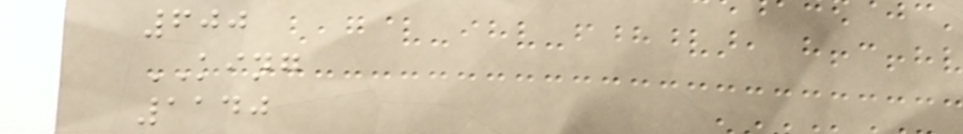600
KING
1140
